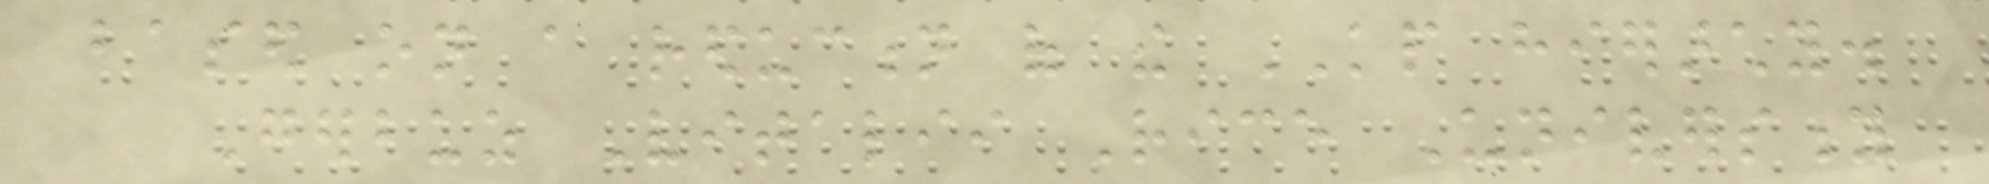based on a reduction of the KP hierarchy.
Gerbuz Vitalii Rice University
